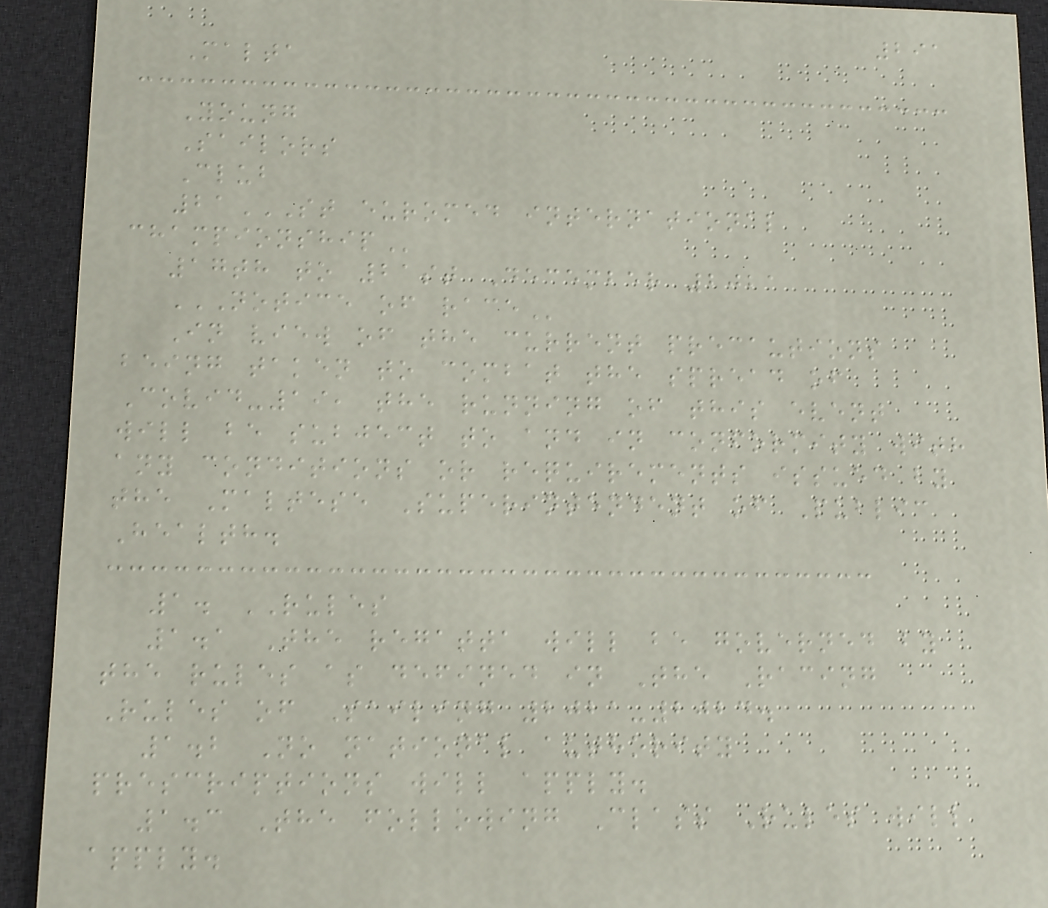291
Malta
Young
Sailors
Club
21ST EUROMED INTERNATIONAL
CHAMPIONSHIP
17th to 21st December 2021
NOTICE OF RACE
In view of the current precautions
being taken to combat the spread of
Covid-19, the running of this event
will be subject to and in conformity with
any conditions or requirements issued by
the Maltese Superintendent of Public
Health.
1. RULES
1.1 The regatta will be governed by
the rules as defined in The Racing
Rules of Sailing 2021-2024.
1.2 No national authority
prescriptions will apply.
1.3 The following Class Rules will
apply.
